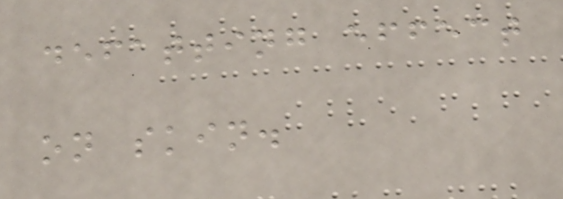defatting effect
on skin.
